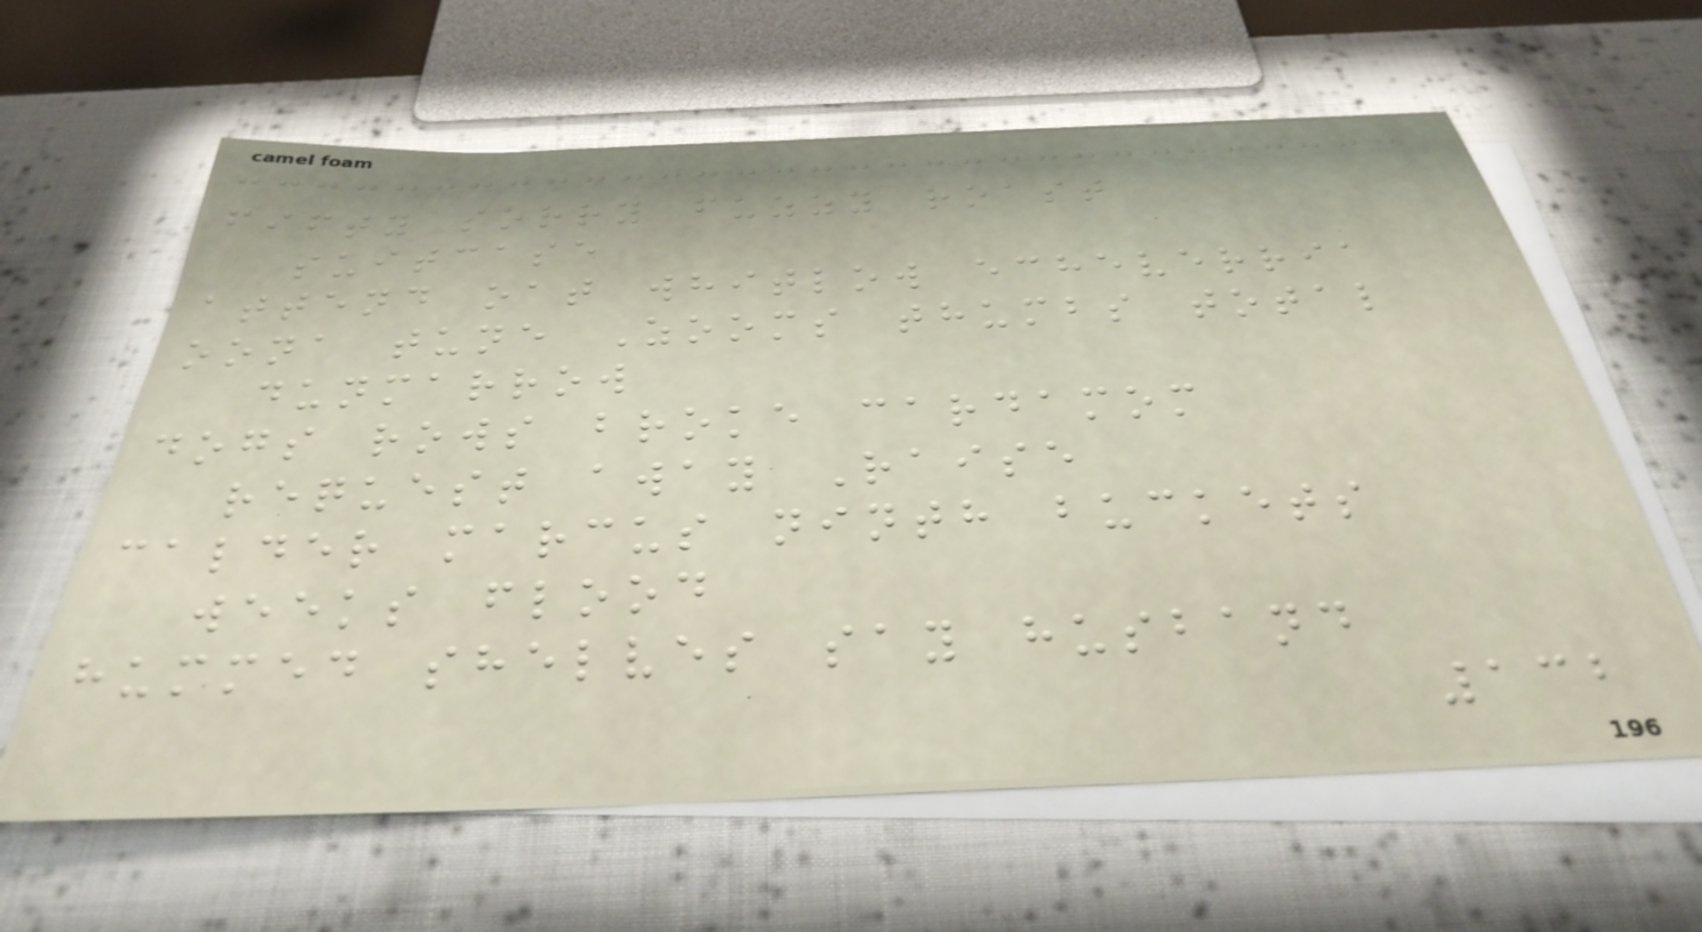fifty sorry fuzzy roast
suitcase
attend oat whitlow echeverria
oona tune Zooms thumbs total
dunmarrow
dogs rows broke cardamom
request away Raise
calder marcus ninth buckets
weeks flood
hummed shelves say husband
132
